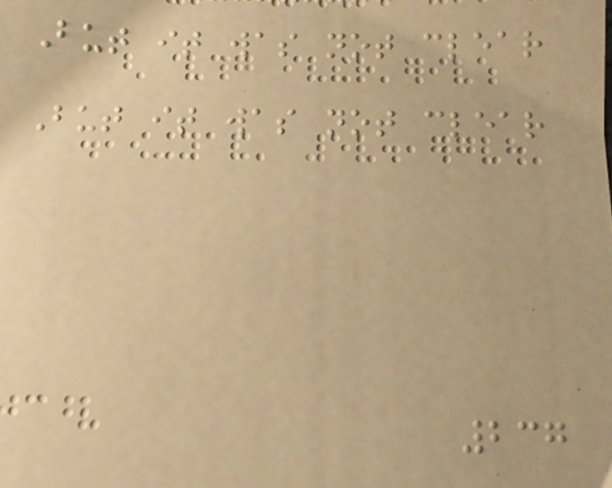But it was not clear
But it was not clear
237
